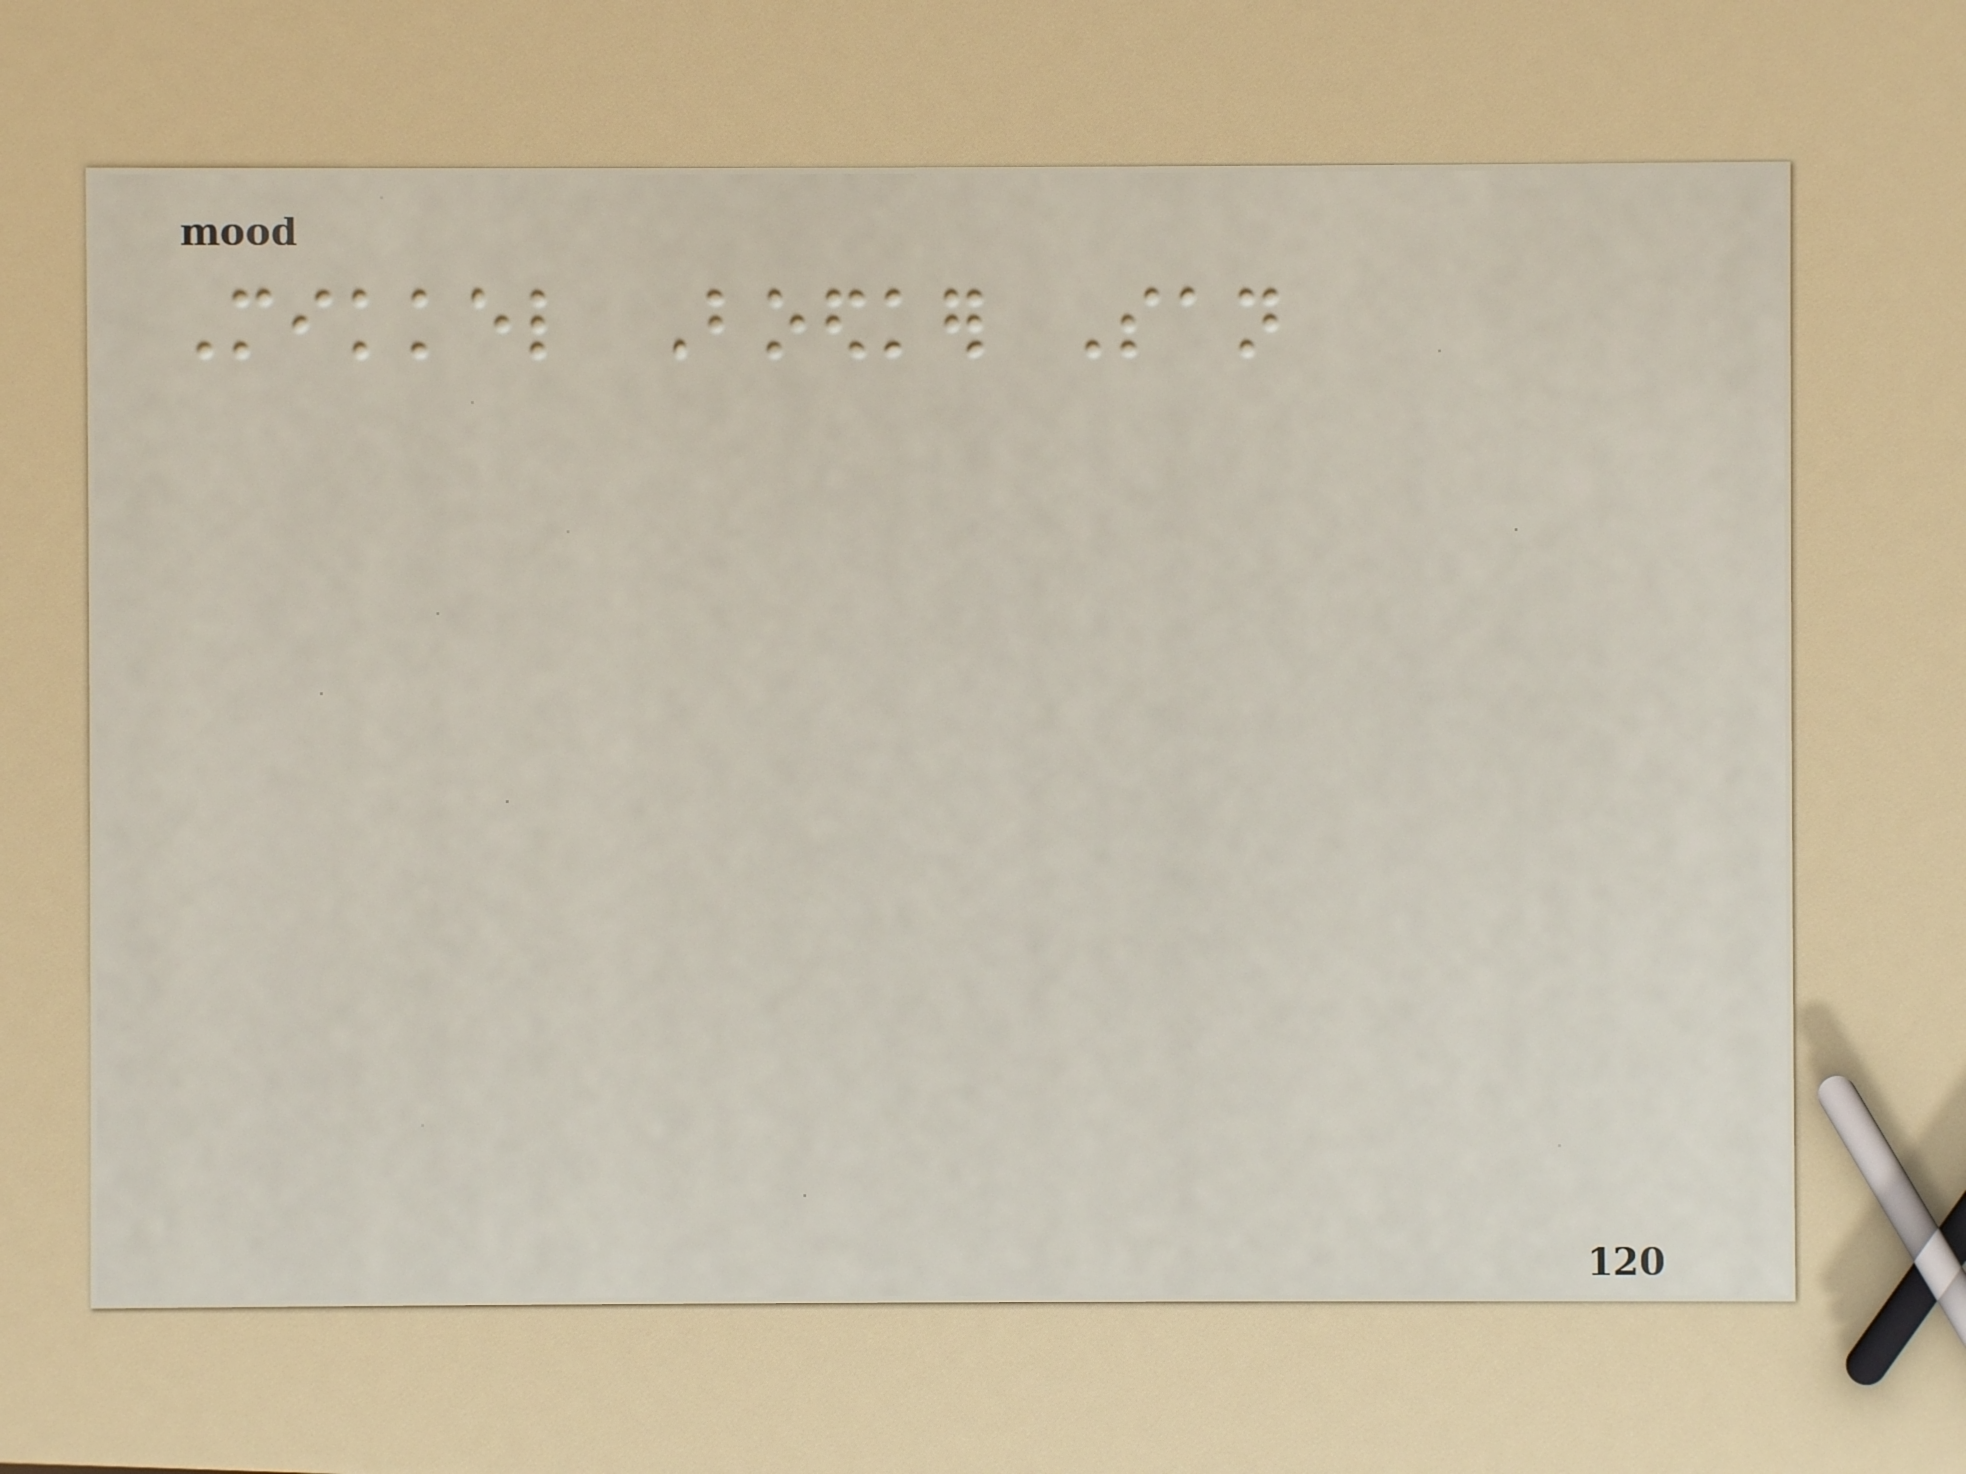Mikkel Boedker San
